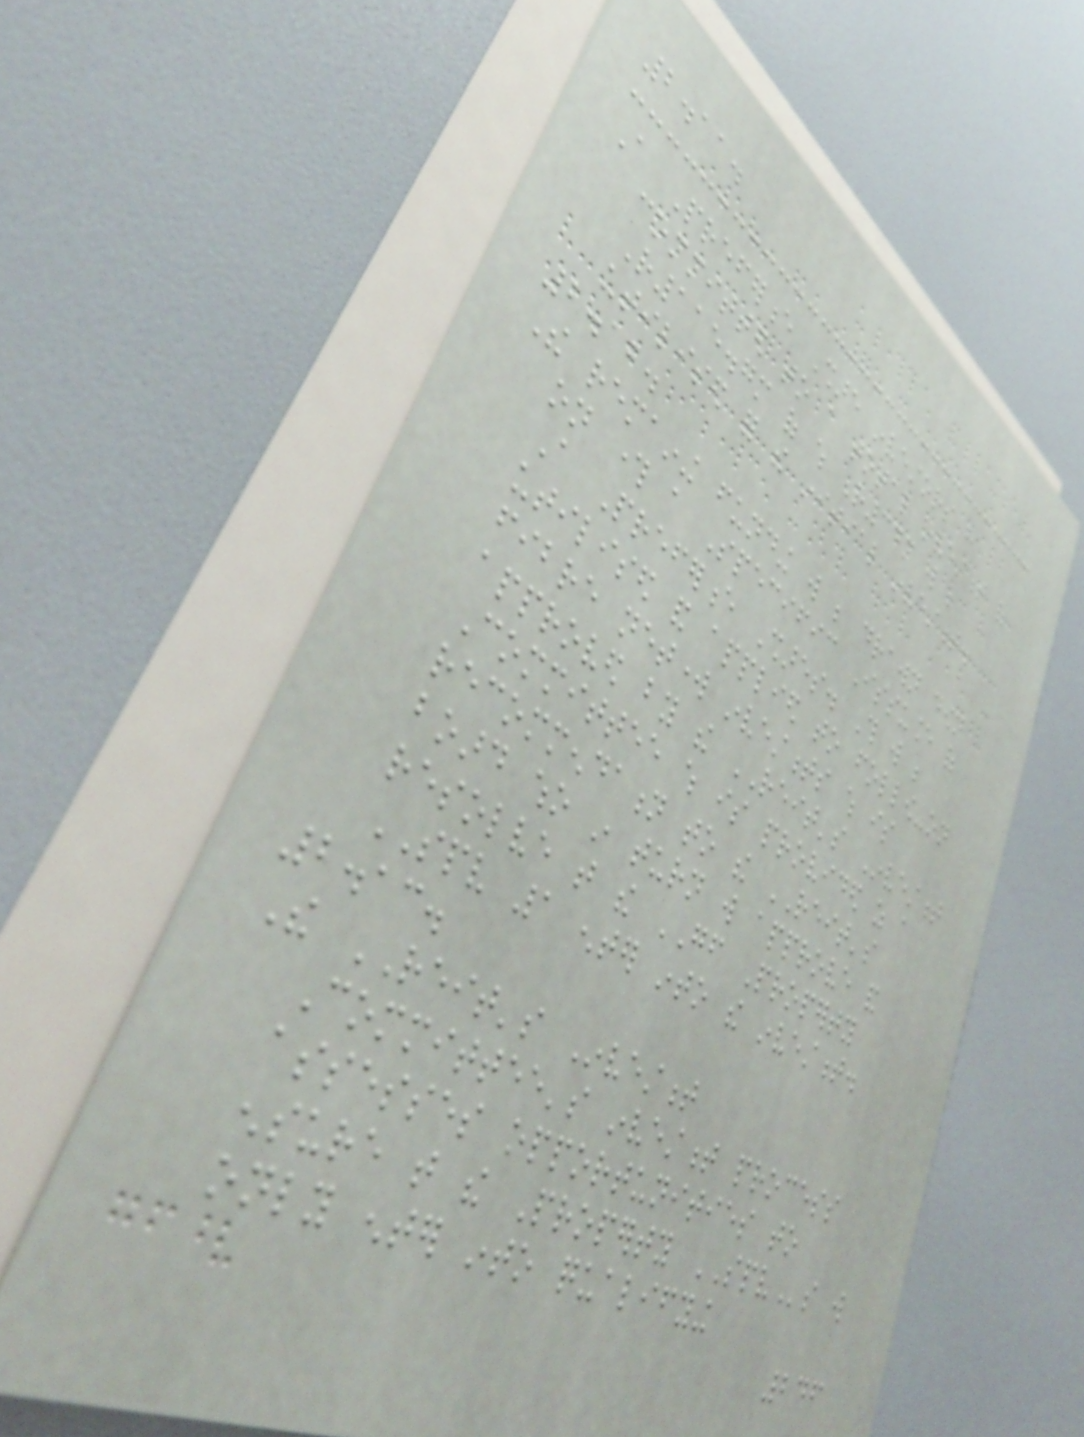2.11.
A Preference Share investors have
committed to a total investment of
R115.7m of which R34m will be
utilised for the initial investment.
2.12.
The remaining funding will be drawn down
on through a Specific Issuance of
A Preference Shares. This will be
utilised and applied to follow-on
fibre network investments which is
approved by the REIT's Investment
Committee which is provided as a
recommendation to the REIT's
board who in turn will approve and
resolve that the GF Property
SPV 1 enter into the investment.
2.13.
The REIT's Investment
Committee's investment process
assesses opportunities to
ensure that the Property SPVs will
only enter into qualifying
246
